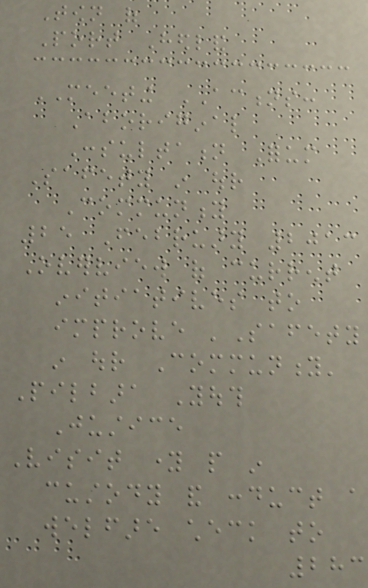Town of
Port Hedland
MEETING ACTIONS:
Aboriginal
Consultation Forum
Safety in our
Community
25 February 2013
Overview of current
initiatives to
improve 'Safety
in our Community'
Pilbara Youth
Justice
Visit young people in
custody and conduct a
welfare check to
283
